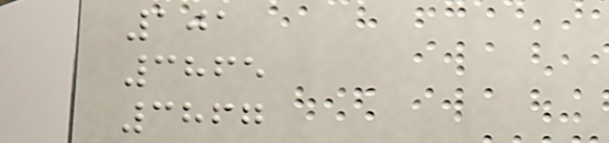101
3865
3867
